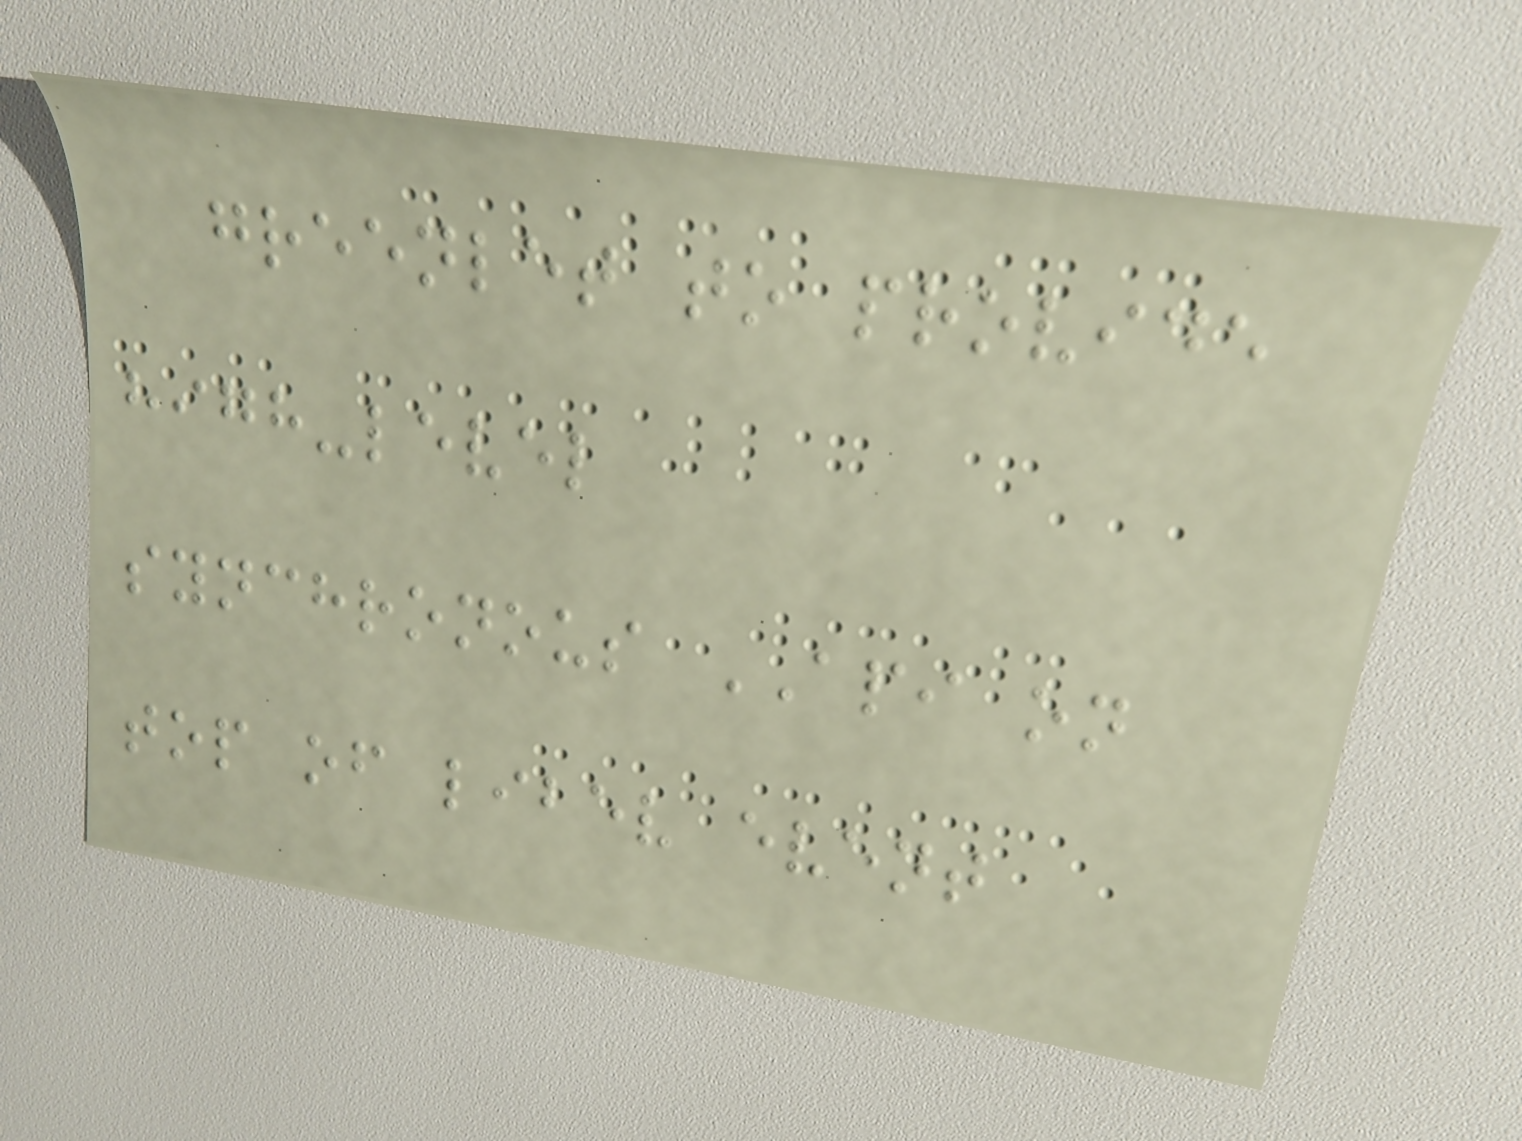greenlet to provide
high-level
synchronous API on
top of libev event
